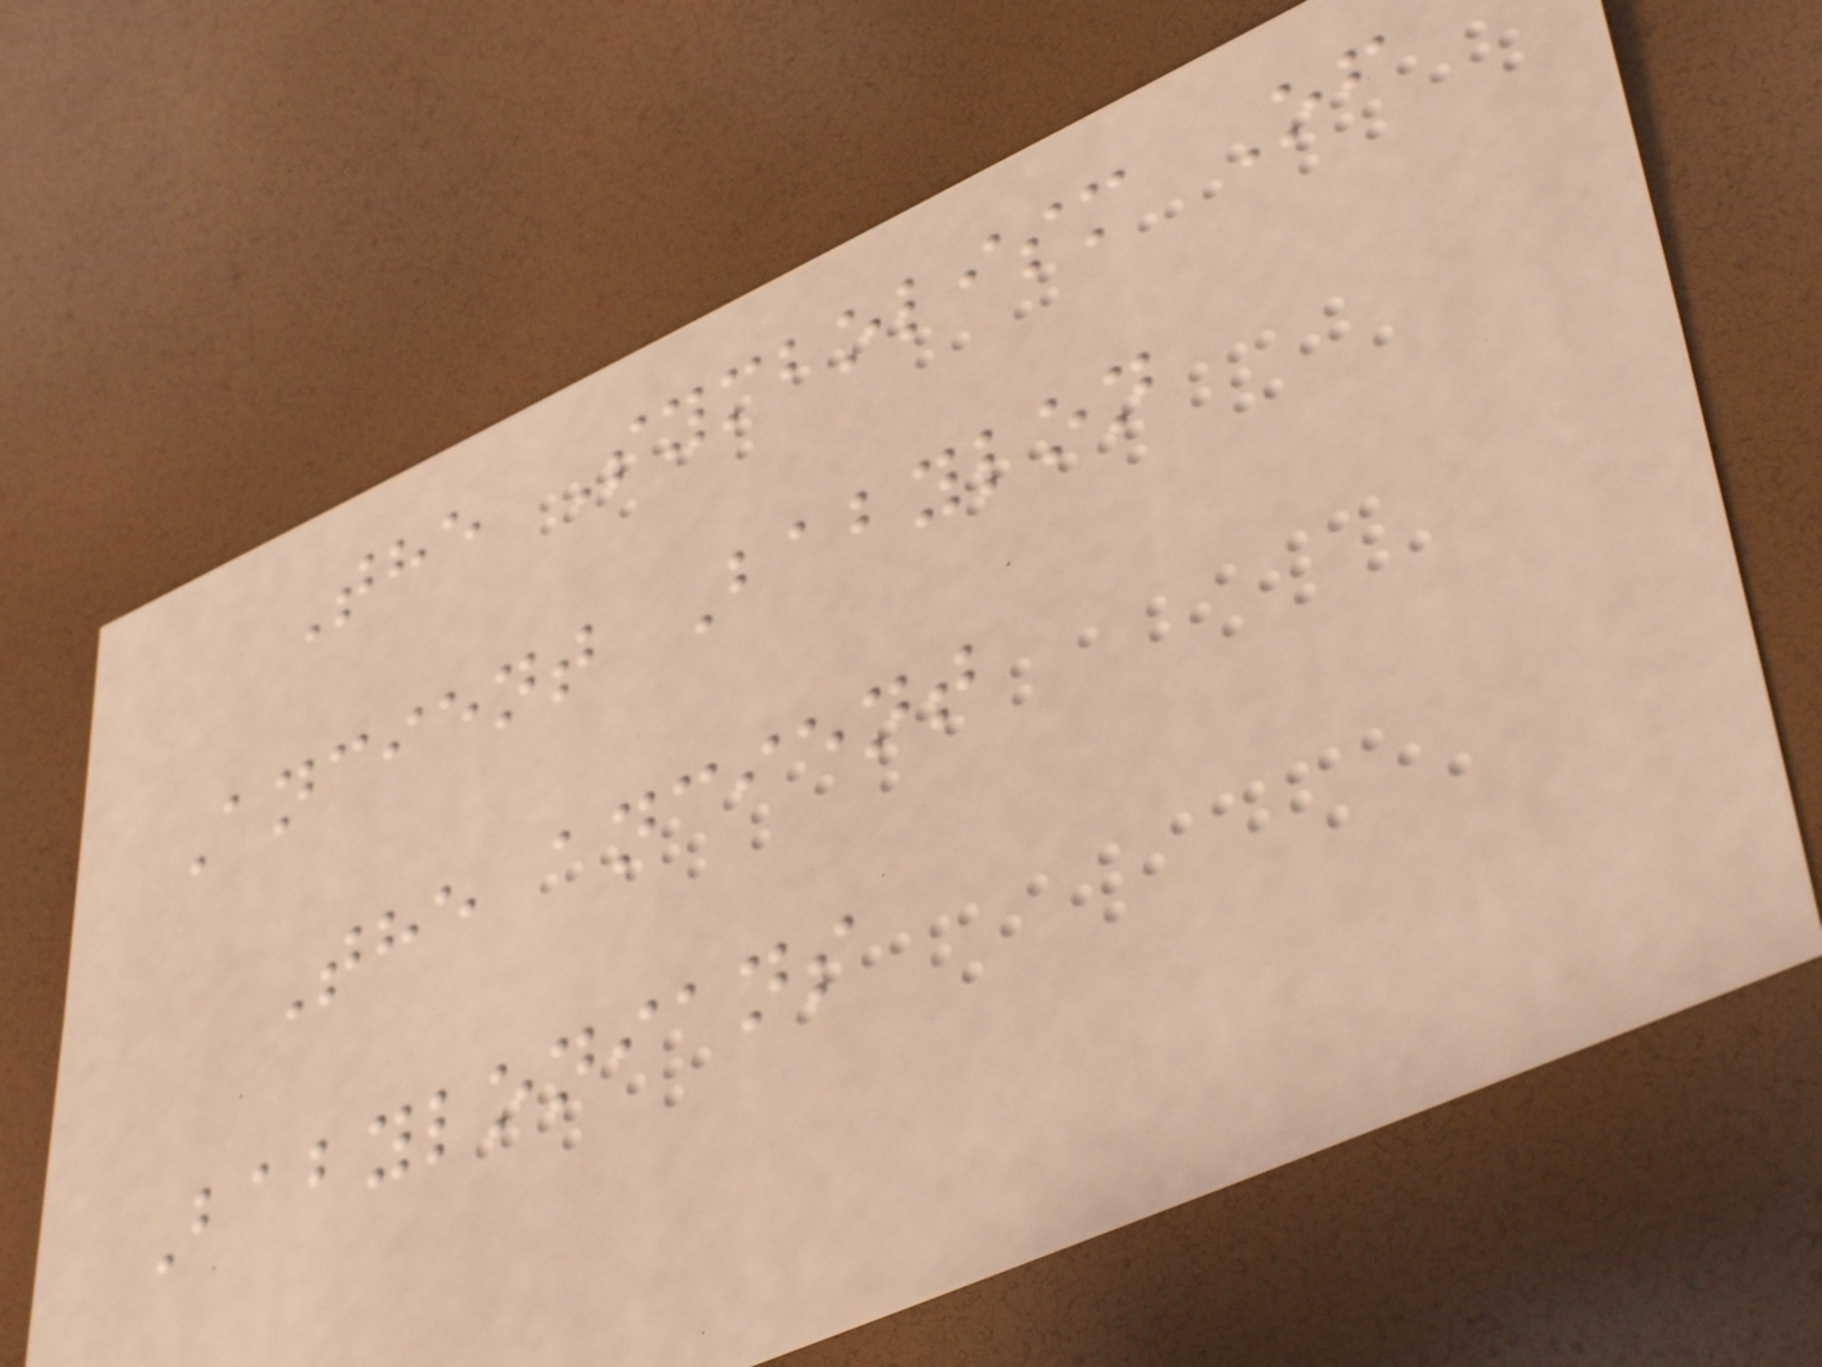The Symbolism Of
Ancient Babylon
The ancient
Babylonians
